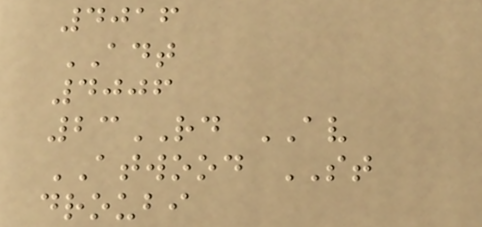4016
ADT
4006
23RD AV
ATWOOD ST
droubi
